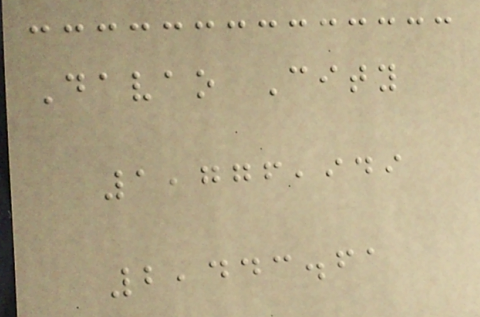Davao City
1,776,949
2,443.61
